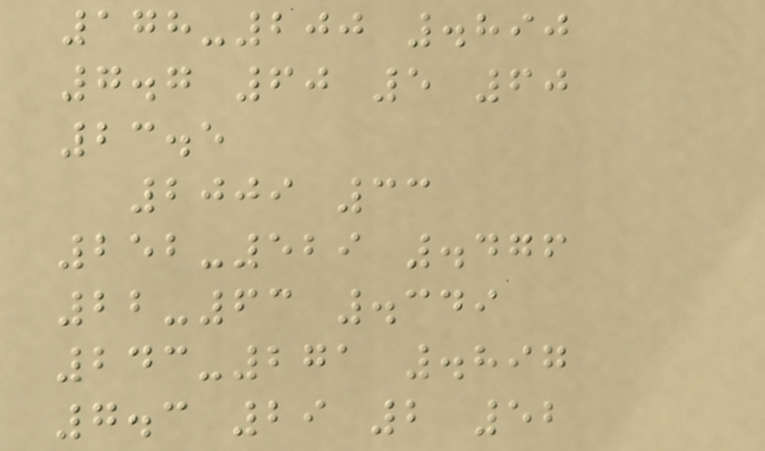178-200 .890
7.7 60 5 60
23.5
2009 33
252-529 .476
22-63 .349
243-271 .897
7.3 29 2 52
